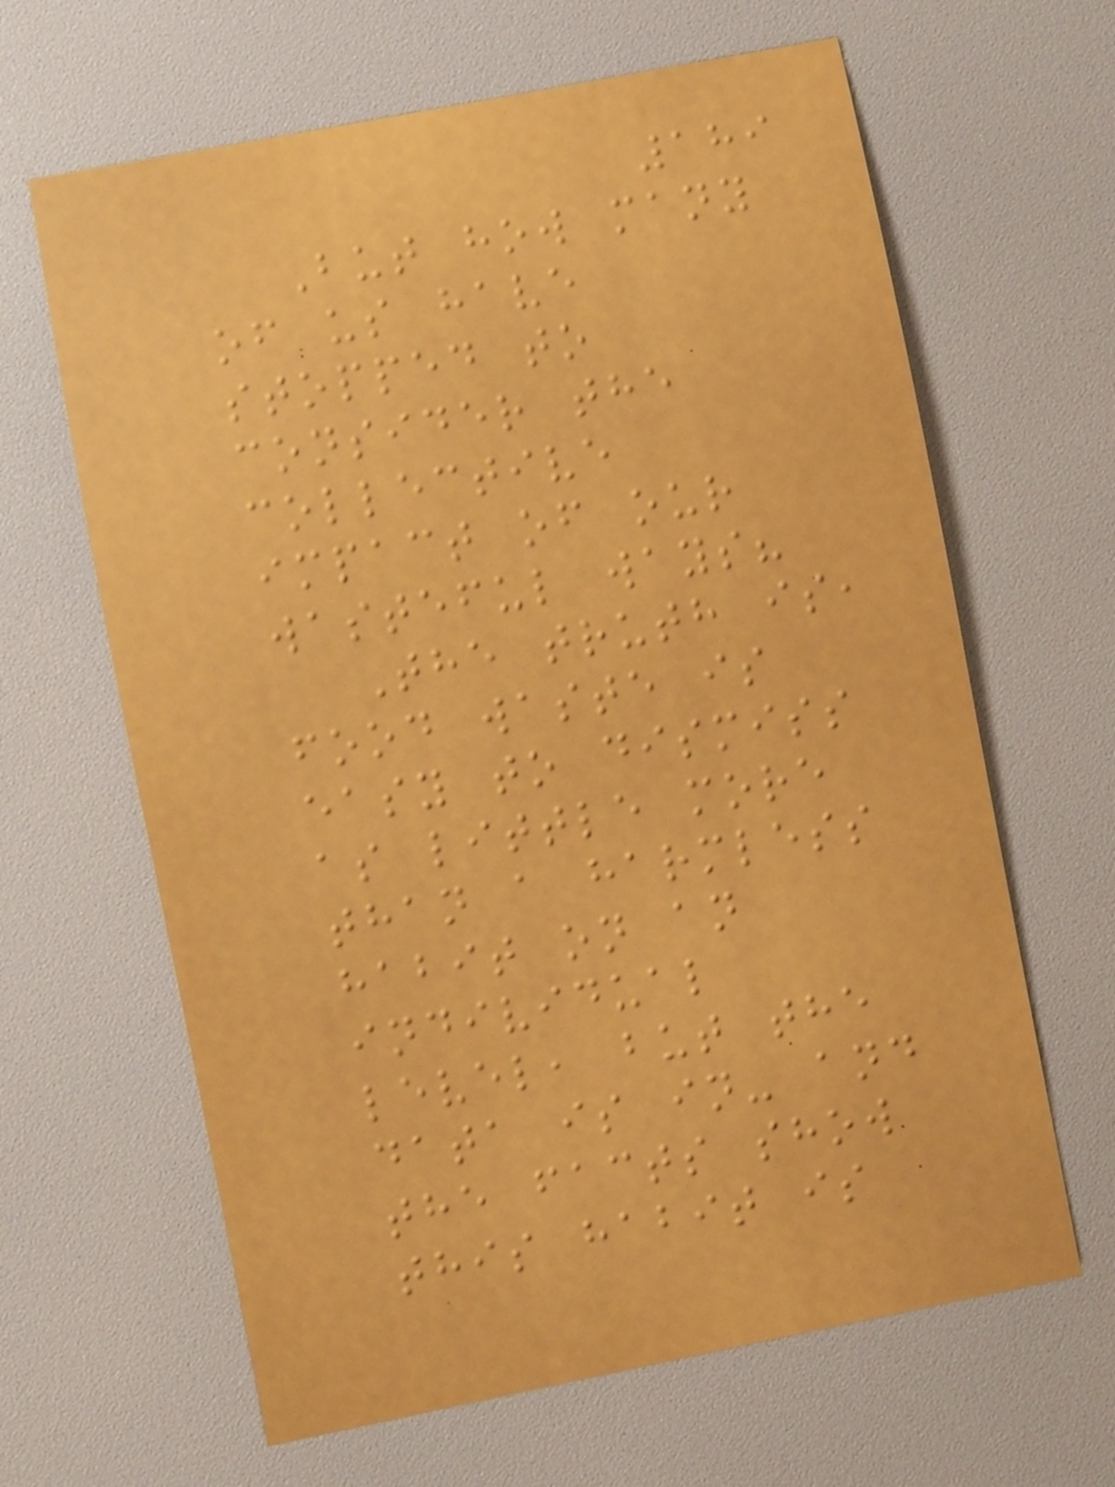189
But how many
of us have
stopped to
consider the
collective
impact of our
wasteful ways?
The truth is,
food waste is
easy to dismiss
as little more
than a harmless
habit on an
individual
level, but the
data is in- and
the facts show
this habit is
